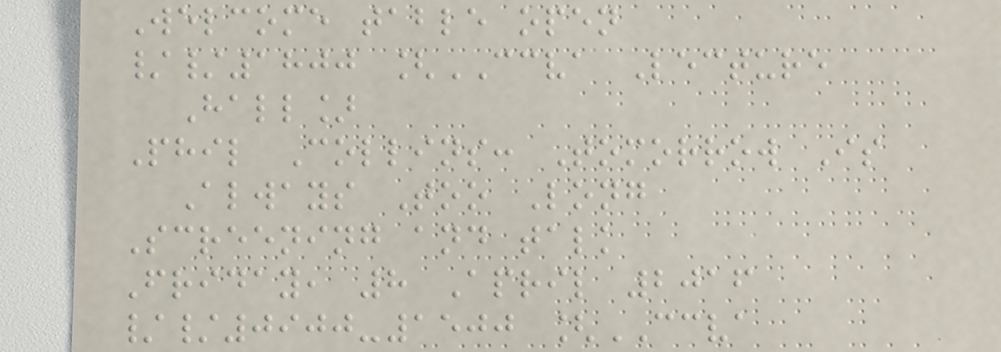Welcome table open
//1800 [CCVA Lecture
Hall]
Phil Collins: Tomorrow Is
Always Too Long
Screening and talk
Friday, 8 April 2016
//0900-1500 [CCVA
